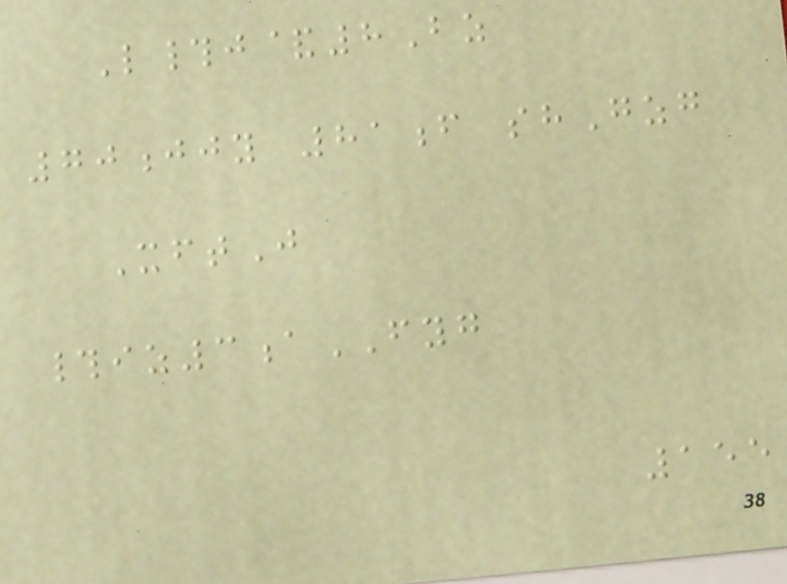L#j&8Bz
70jjy 81f shGzg
XftJ
#iz3aFYG
155
